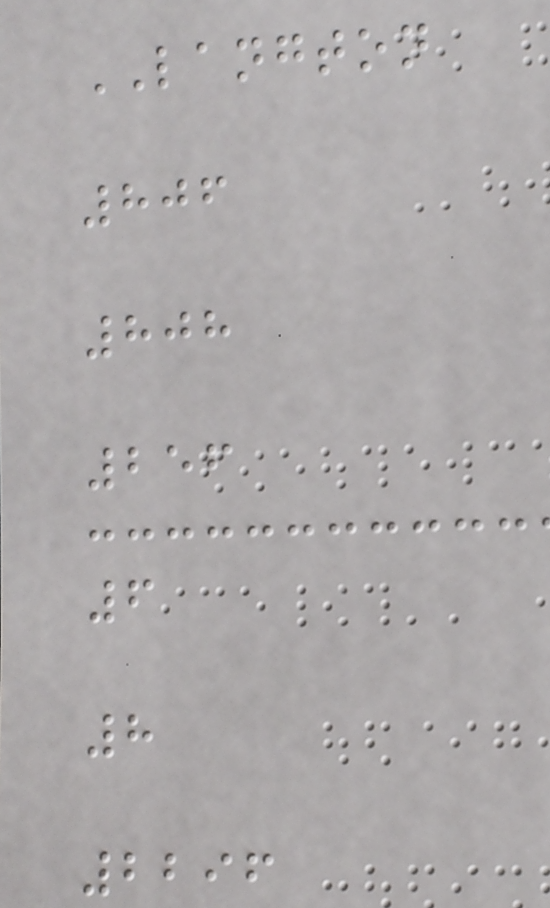LANGTON
806
808
256
6
8
2296
